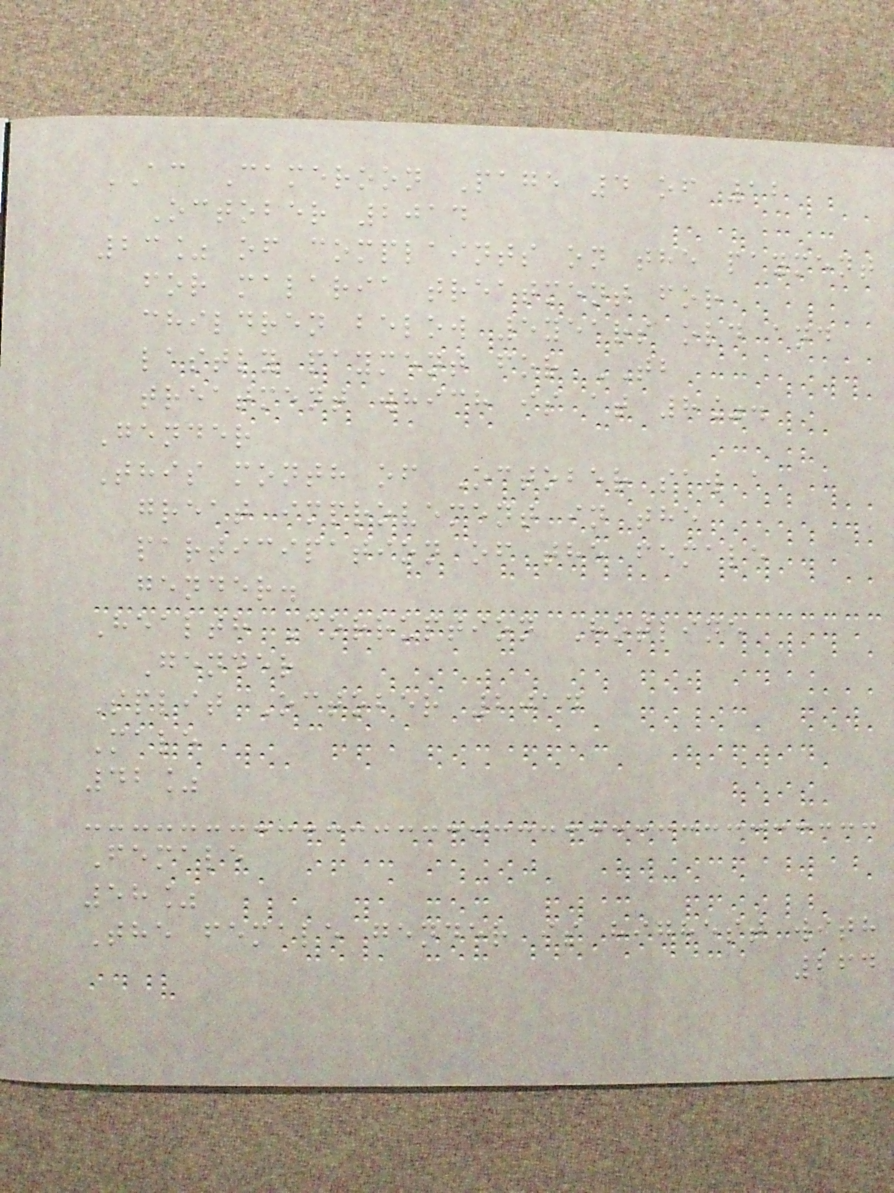AC Cameroon Page 4 of 12
October 2014
23% of complaints on the payment
for malaria treatment for
children below 5years old and
lastly payment for TB
treatment which is at 8%.
Gender
This month of October saw a
great improvement in the
participation of the female
gender.
Health Corruption Hotline
Gender
Split October 2014
Male
42%
Female
58%
The female gender is highest with
264
